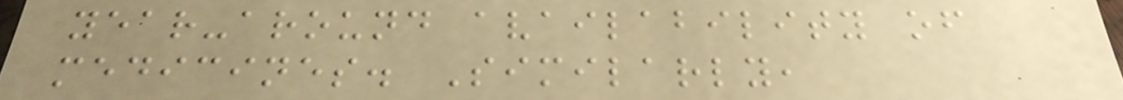year-around availability of
medicines. Similarly,
